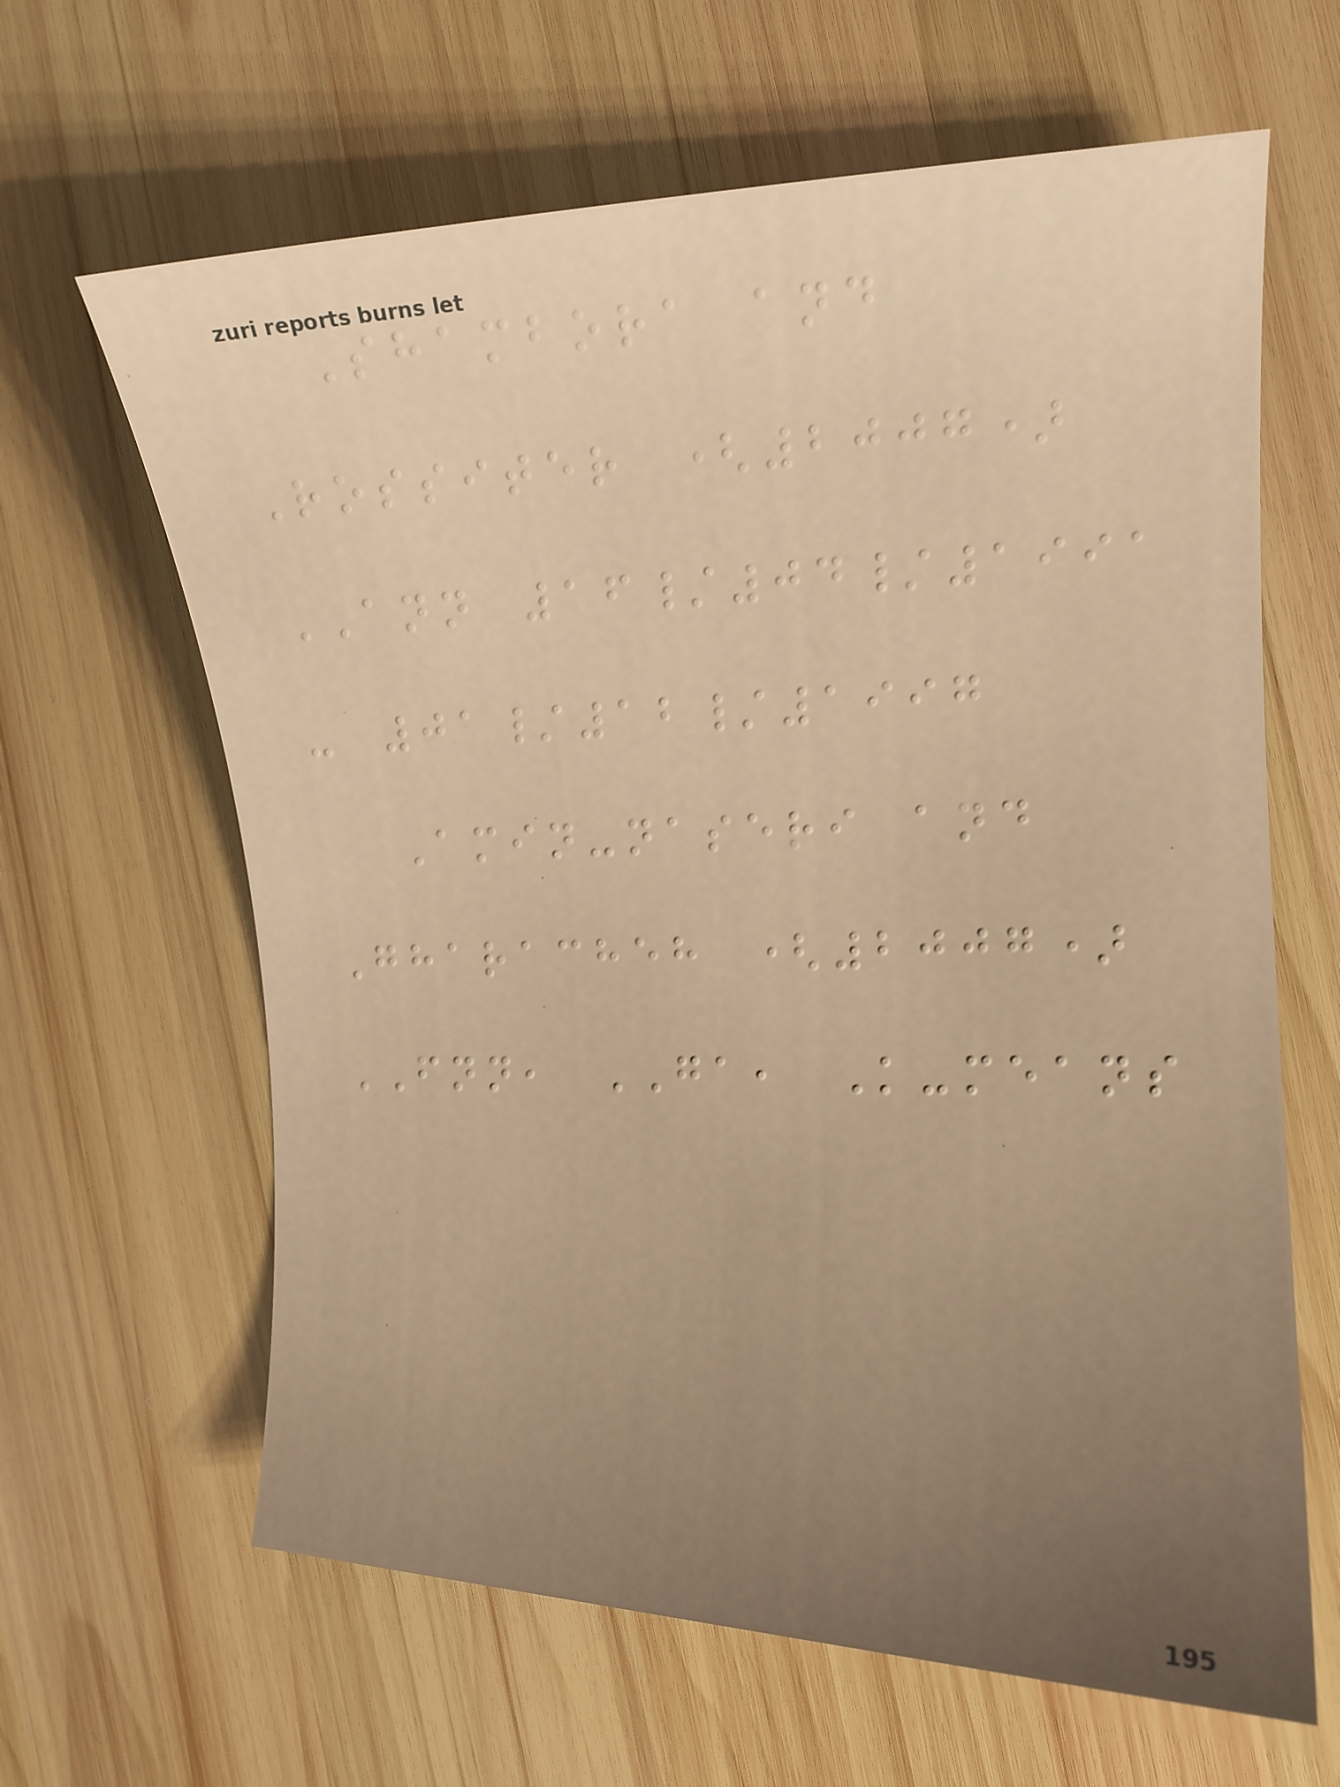Shambora and
Rossiter (2007)
ANN 16/04/1991
- 01/12/1997
Amin-naseri and
Gharacheh (2007)
FNN, GA, K-means
